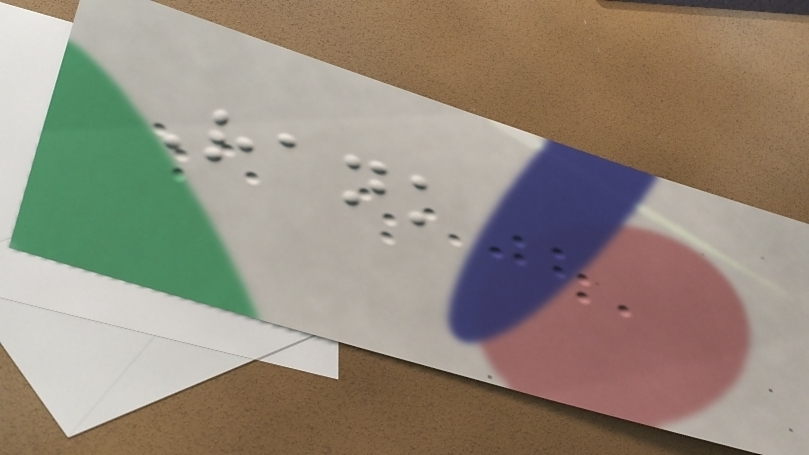Rank
